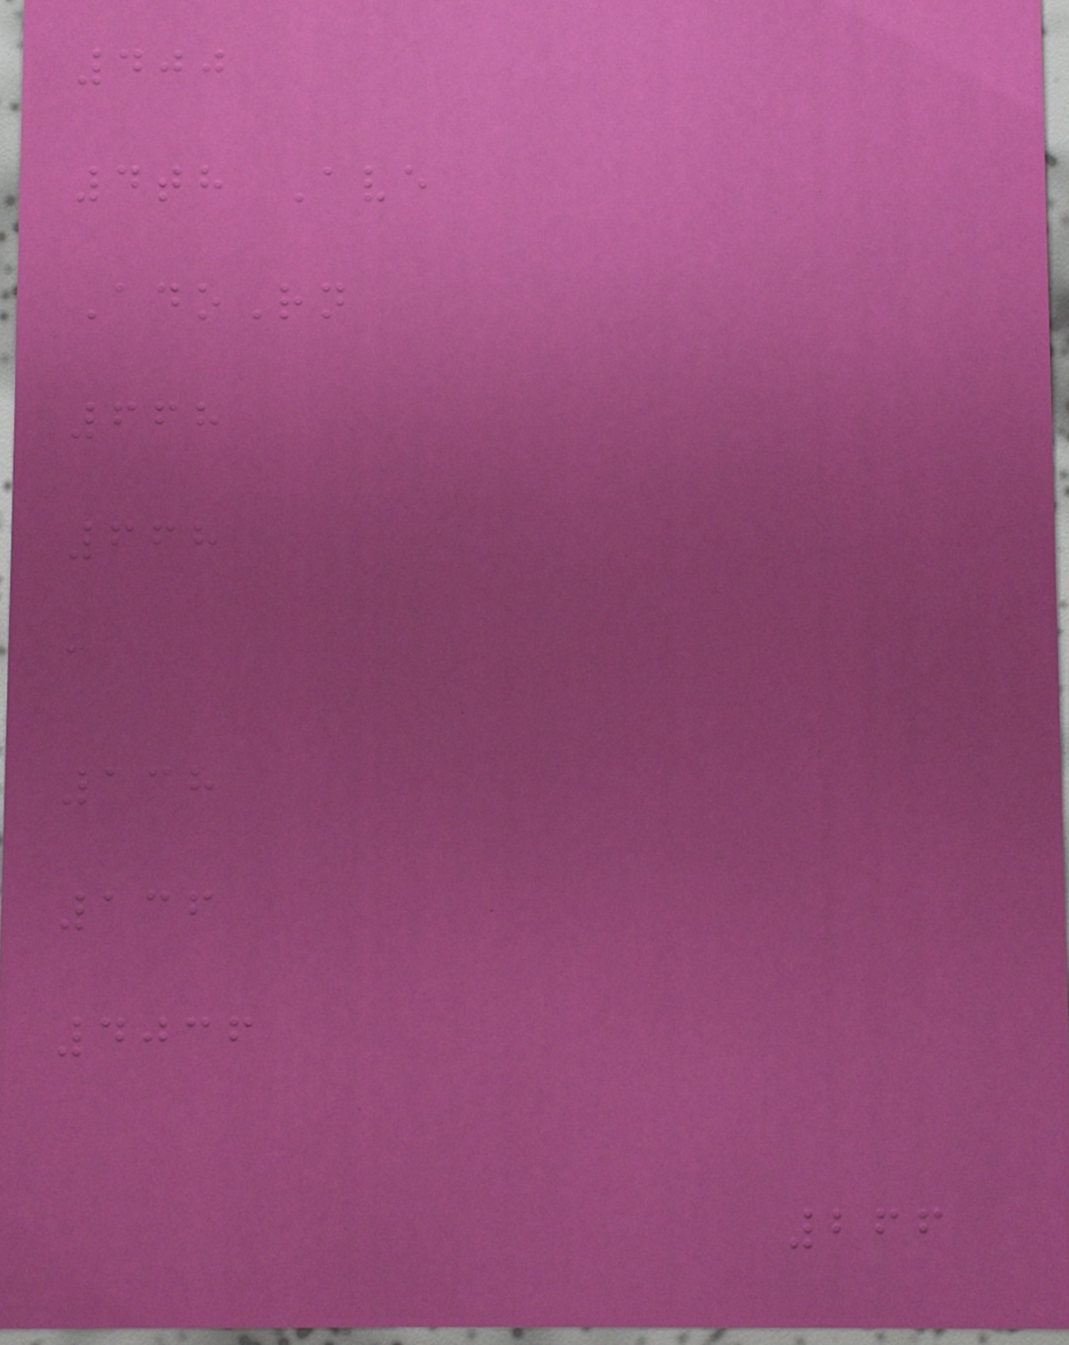400
4th Ave
AdoRn
668
668
a
138
136
4036
266
